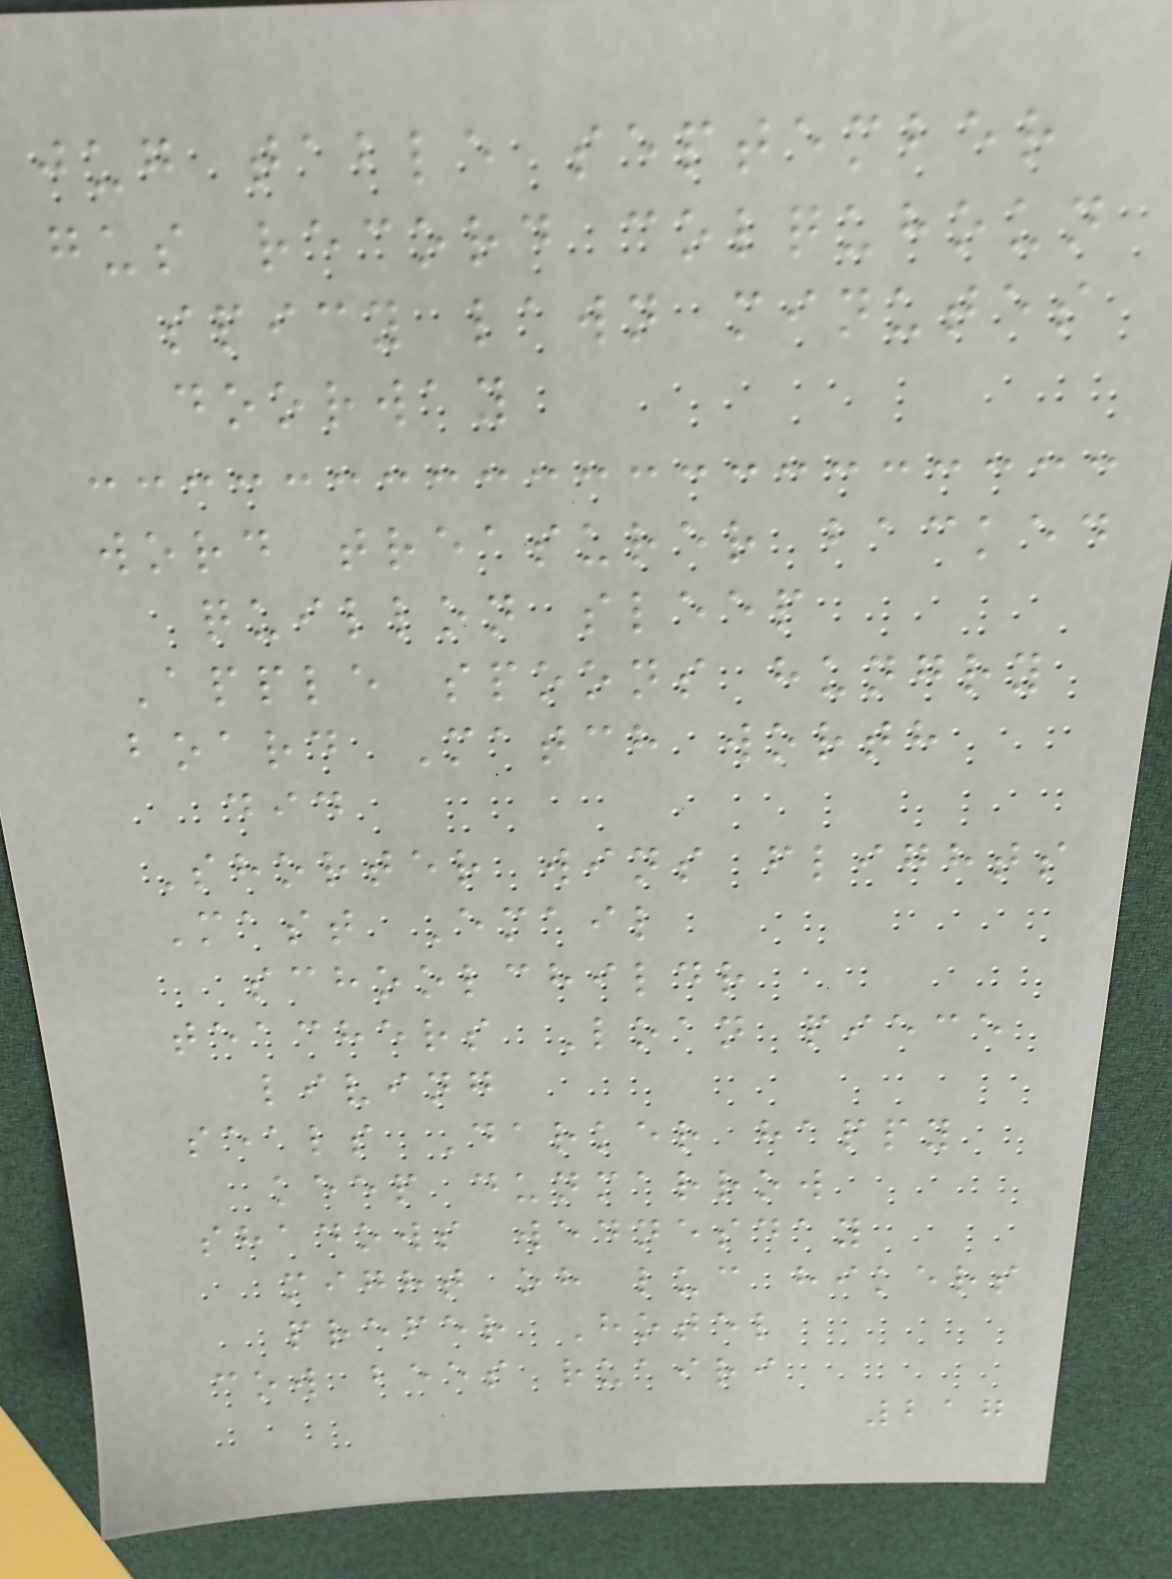jug table september
gus record colquhoun
spicy lawn minutes
doorway
word treasurer backed
quillon sleep
Apple spoons hungry
board Match worth
did
Shorter wins flights
Mast Email
schoolchildr
teachers Loan piece
living
seals Darker happy
keep dunmarrow
shadows wednesday
might oh luc hikers
prefer Hotel
cow bees ruairi
217
